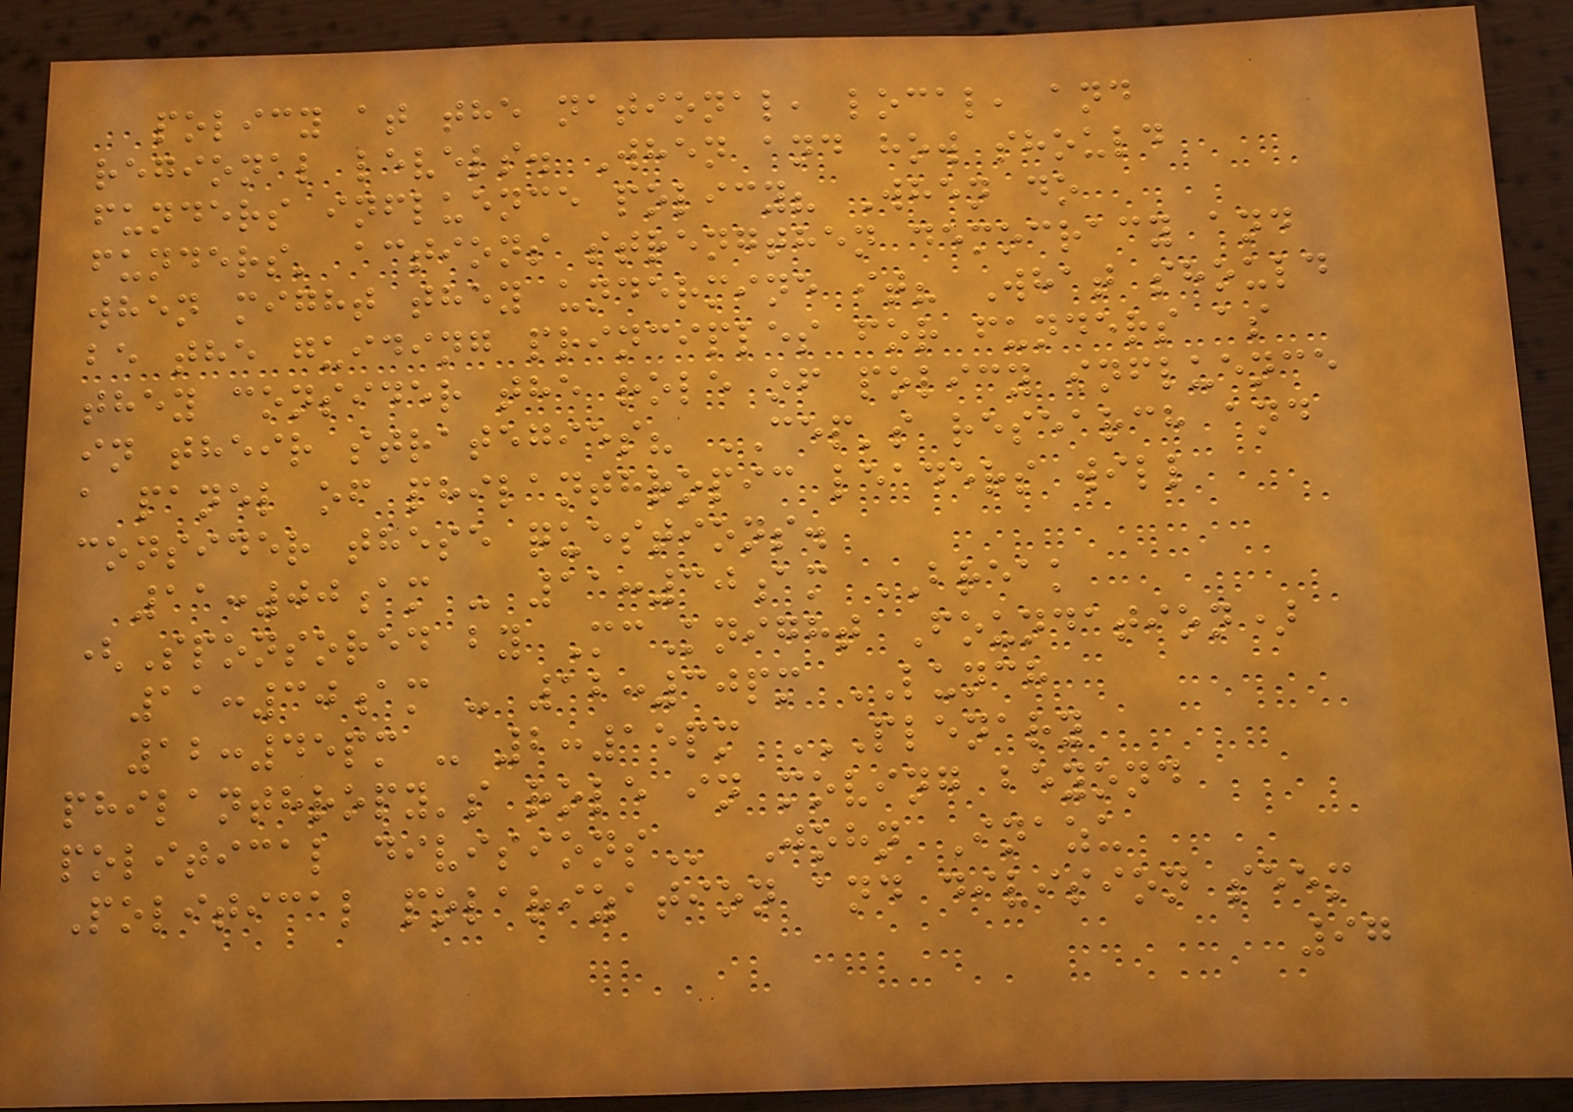policy at the national, local, and
regional levels. When and how should
funders influence policy? When do
funders' actions strengthen democracy and
when might they undermine it? What should
be the guiding principles for funders as
they consider the role of policy influence
in their strategies? CEP's research and
a panel of philanthropic leaders will
consider these questions.
11:00am - 11:30am BREAK
(Sponsored by McKnight Foundation)
11:30am - 12:30pm LUNCH
12:45pm - 2:15pm PLENARY
PHILANTHROPY'S ROLE IN MOVING BEYOND
POLITICAL DIVISIONS John Inazu
Political polarization and division seem
97
